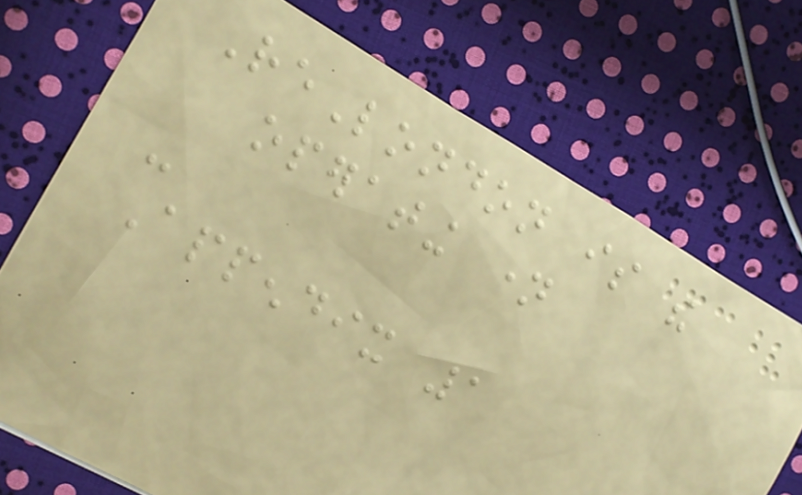ReLondon is the
operating name
-
Appendix 1
